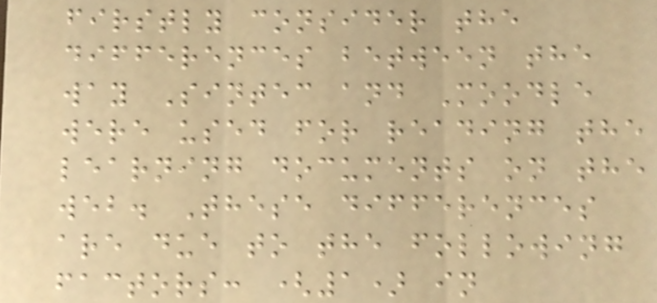firstly consider the
differences between the
way Sintec and Moodle
were used for reading the
learning documents on the
web. These differences
are due to the following
factors: (1) in
